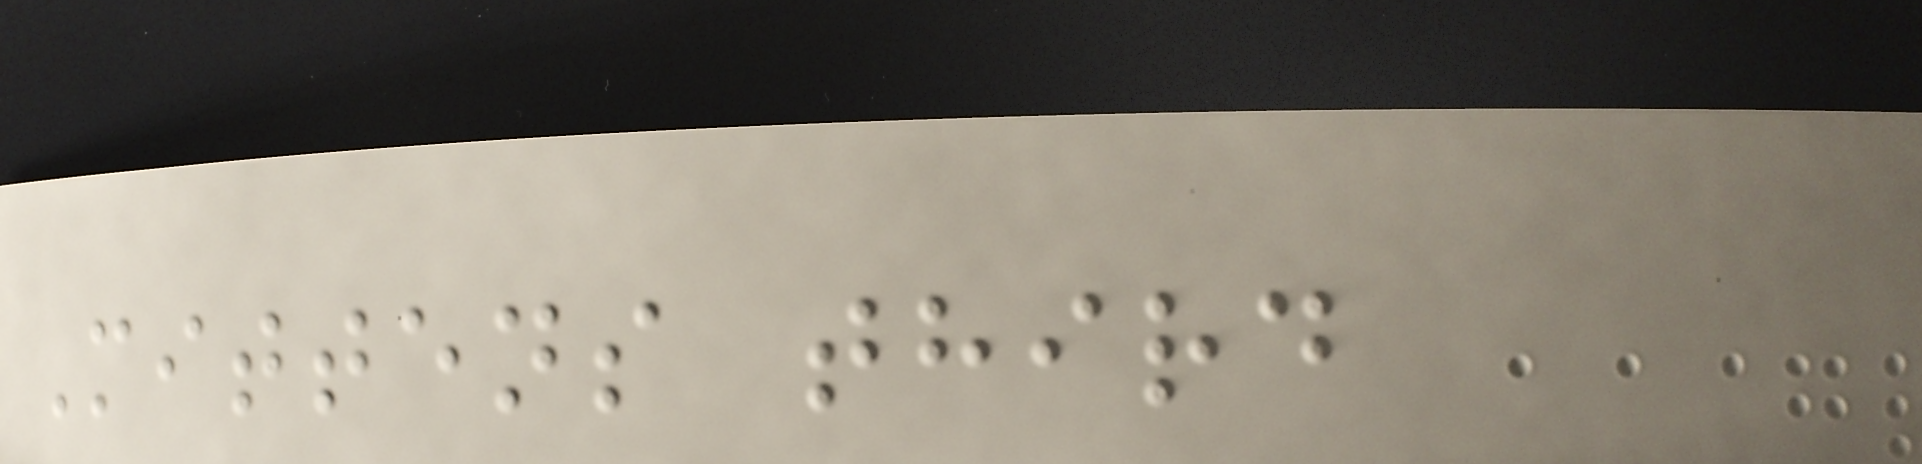Mittens third
